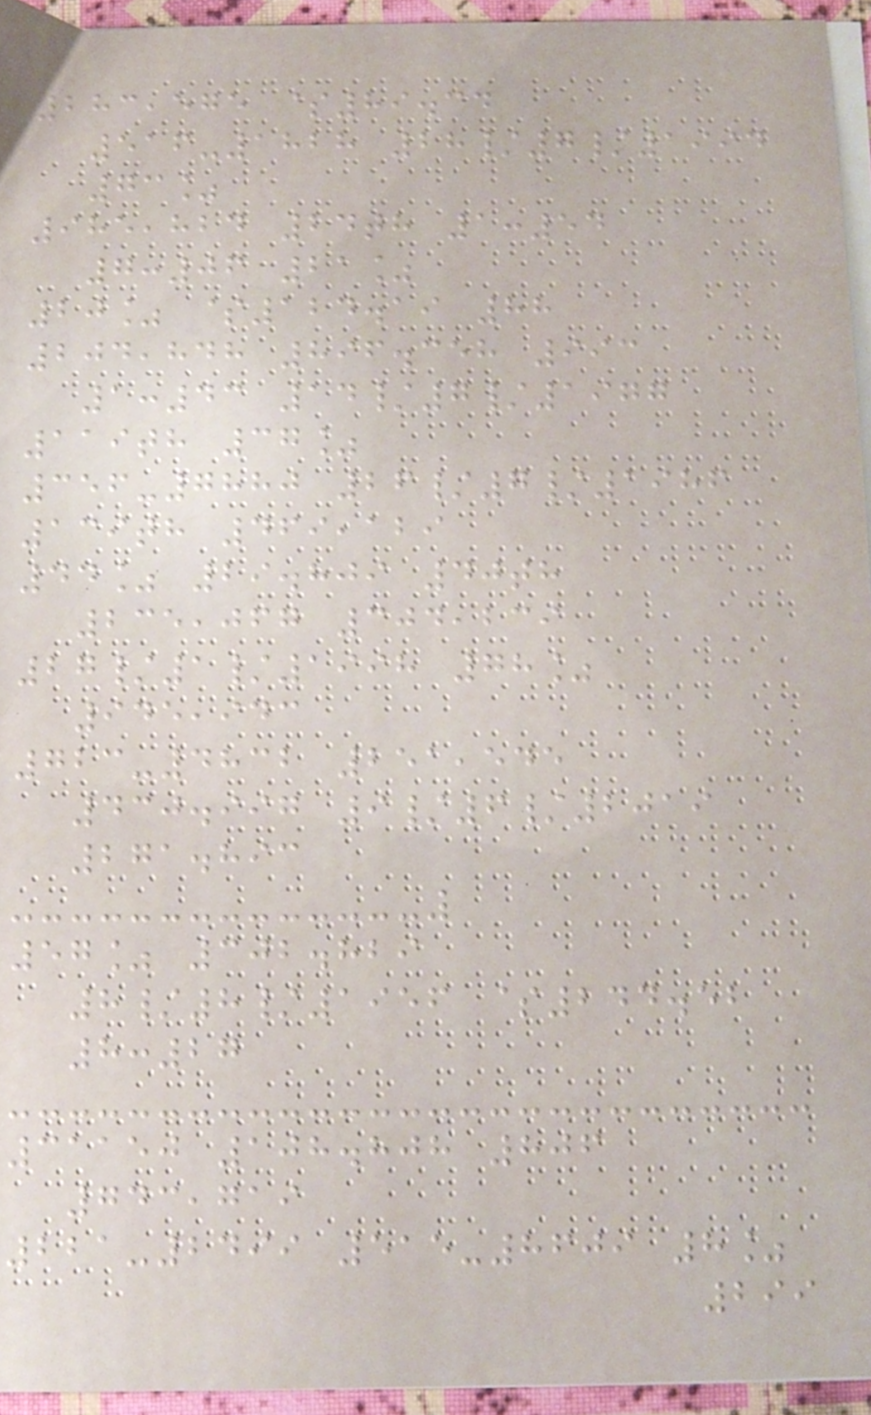283,575 $89.34
516-1828 28/7/1994
73%
985,824 24th 1:54
7:06 21%
20% $124.19 88
204,848 896.358 993
1:43 14/7/1977
119th 37%
356-7880 26/7/1986
139th 469,129
44% 29.809 40th
235,067 304,239
27/1/1998 78%
945,943
723-4832 251,545
430.997 9/6/2019
271.893
57% 302.829
8/8/1956 $244.52
8:27
31150 108.808 806
743,719
221-2499 515-8609 8%
299
